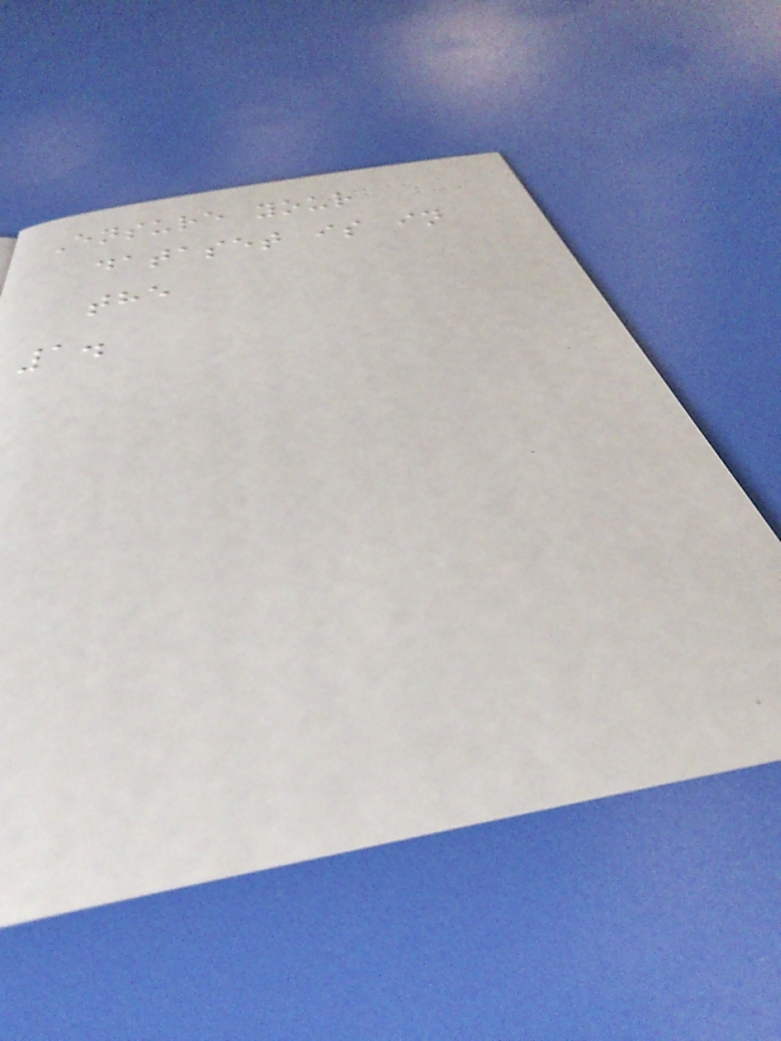Ensure your
dataset is in
the
1.
